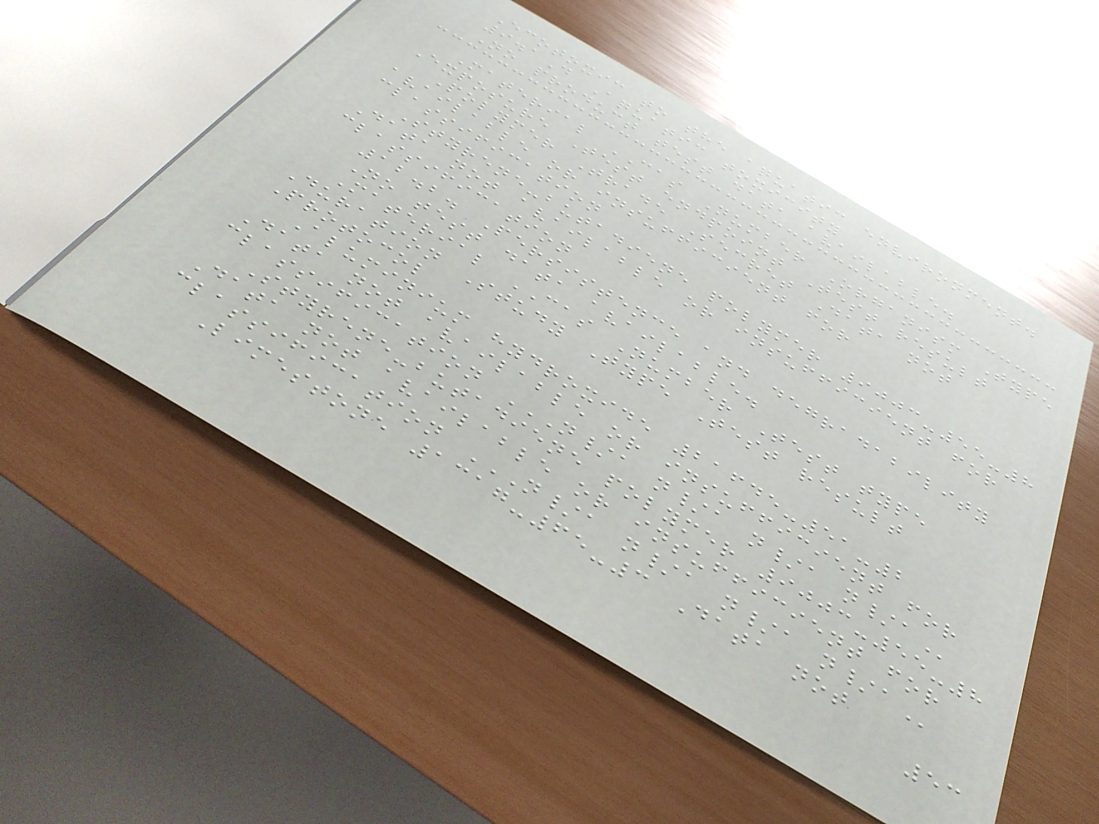Ecotoxic to the aquatic environment.
9.1D Aquatic toxicity
No product test data available.
Material CAS Number Organism Type
Exposure Test endpoint Test result
Polymer Trade Secret Data not
available or insufficient for
classification
Styrene-butadiene polymer 9003-55-8
Data not available or insufficient for
classification
12.2. Persistence and degradability
No test data available.
Material CAS Number Test type
Duration Study Type Test result
Protocol
Aluminium hydroxide 21645-51-2
Data not available or insufficient for
classification N/A N/A N/A N/A
Styrene-butadiene polymer 9003-55-8
Data not available or insufficient for
classification N/A N/A N/A N/A
Limestone 1317-65-3 Data not
53
